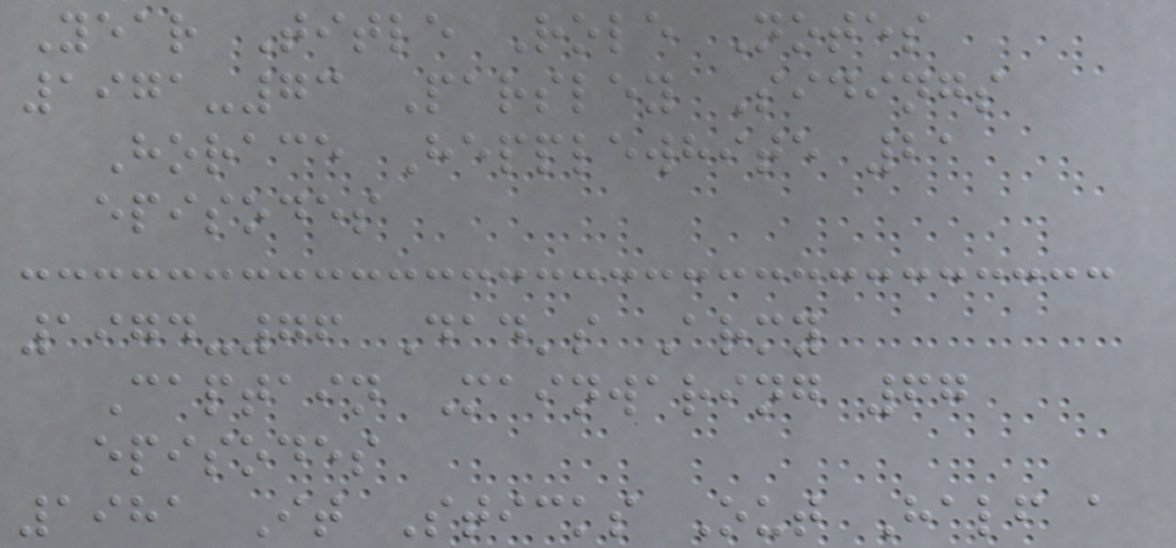Year Title Role Notes
1971-73 Parsley Sidings
Horace Hepplewhite 21
episodes
1974-76 Dad's Army
Captain Mainwaring 67
episodes
1981 It Sticks Out Half a
